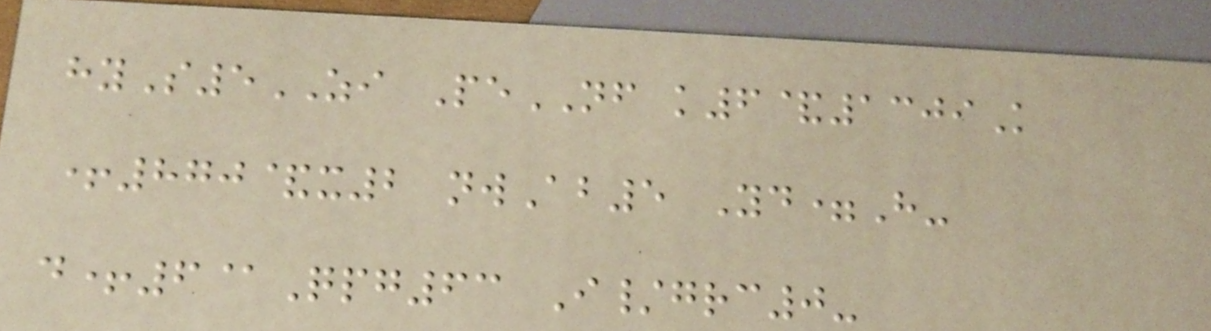hyS5ZI PeNF k6&1309K
+870&x2 nwAb5 Yd=H-
d+6@Qpg63 I/grc0-
